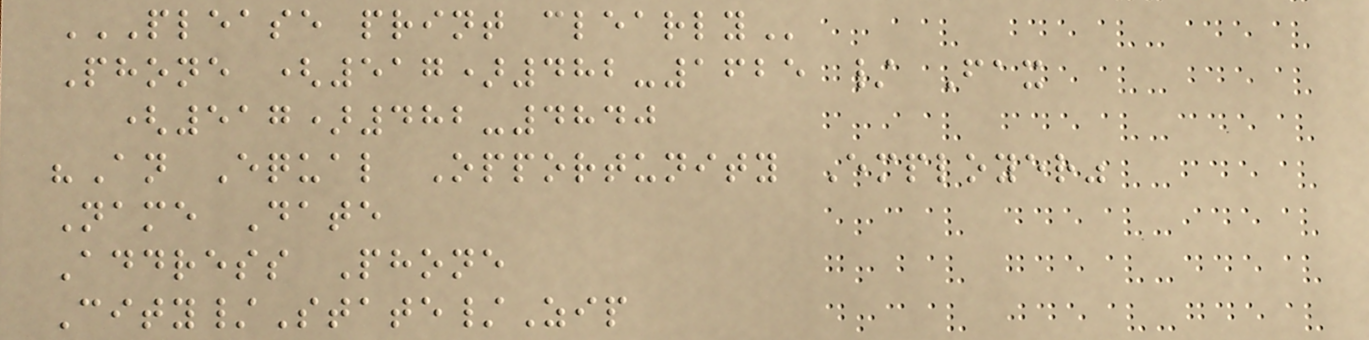PLEASE PRINT CLEARLY
Phone (517)482-1625 / Fax
(517)482-4840
"An Equal Opportunity Employer"
Name Date
Address Phone
City/State/Zip
